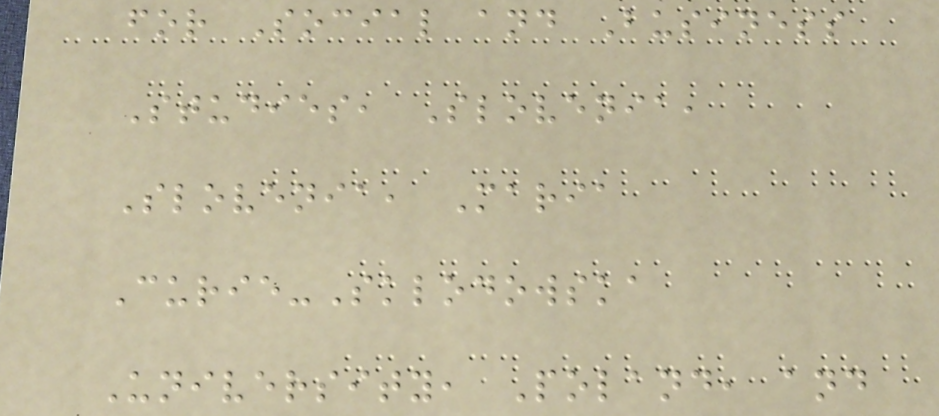for Social and Business
Studies, Slovenia,
Slovenia, Maria
Curie-Sklodowska
University, Poland, and
